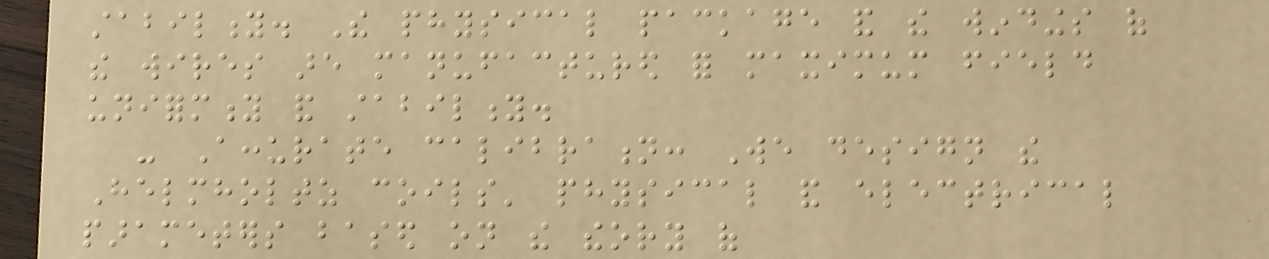stability. The physical package and the windings of
the wires are manufactured for maximum field
uniformity and stability.
- Accurate calibration: We design the
Helmholtz coils' physical and electrical
parameters based on the theory of
